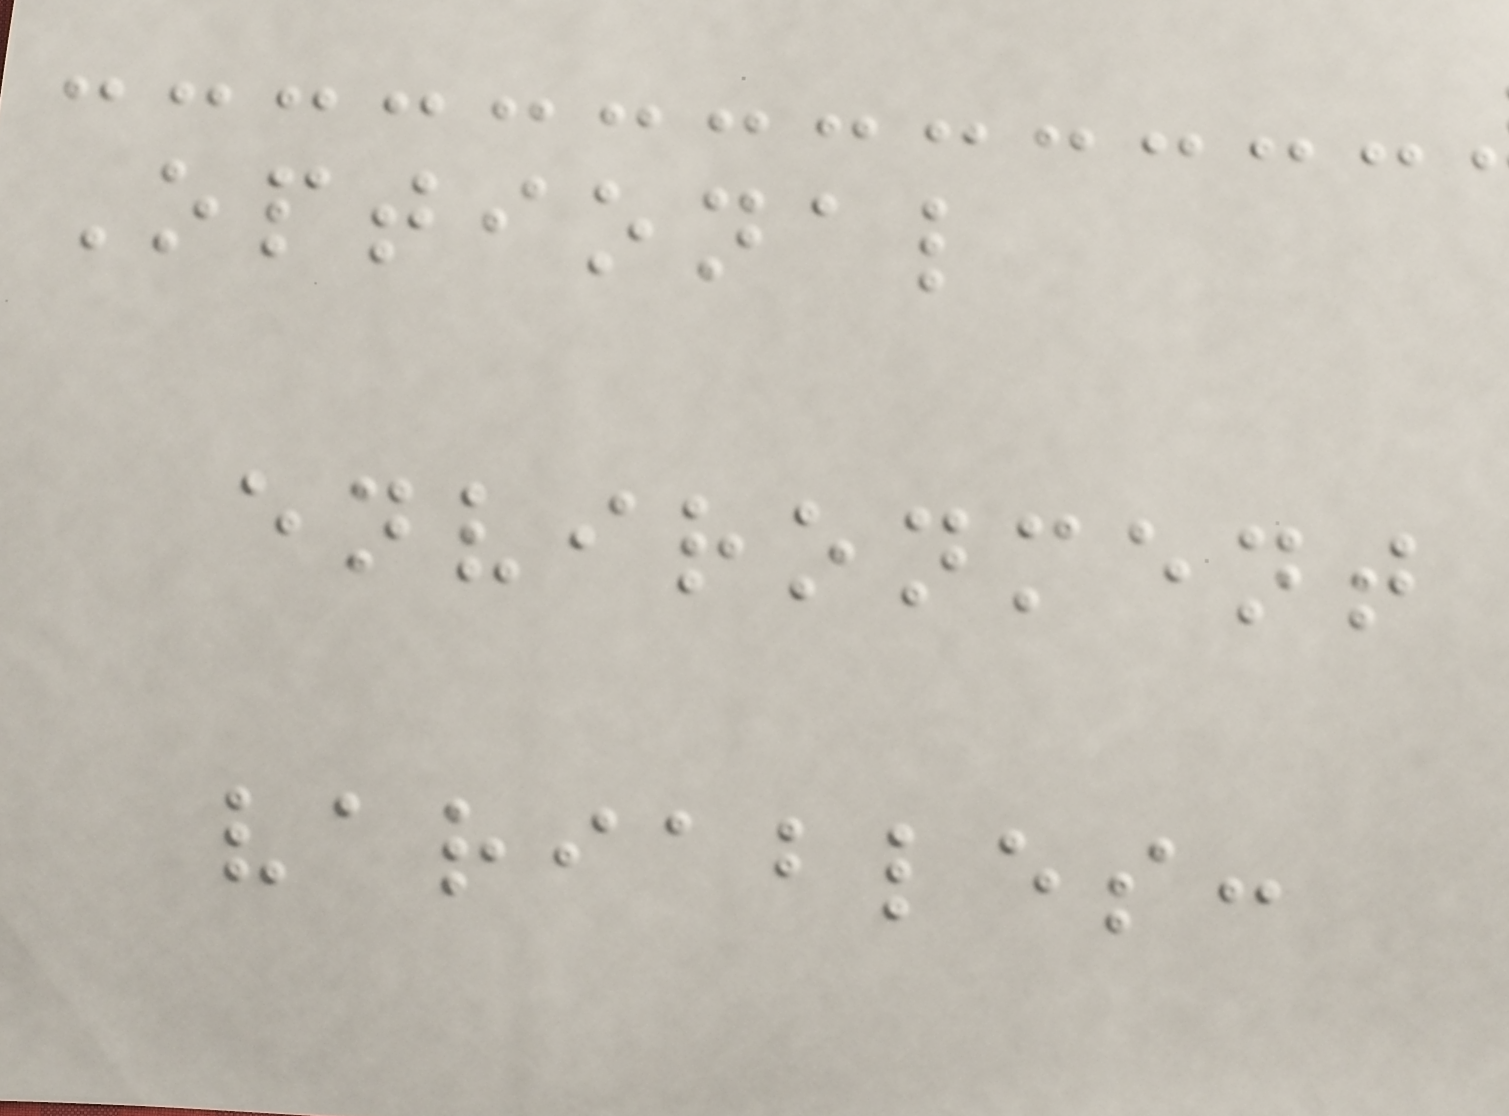Optional
environment
variables:
